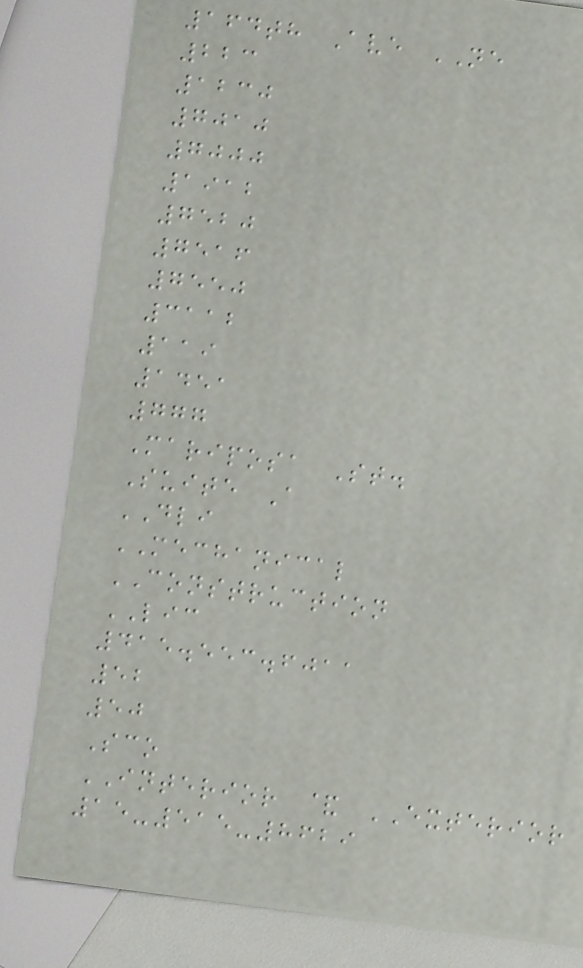164th Ave NE
223
1230
7010
7000
1912
7520
7516
7550
3112
119
1451
777
Mariposa St.
Suite A
DLI
MECHANICAL
CONSTRUCTION
LIC
415.553.6011
52
50
Sco
INTERIOR & EXTERIOR
15-515-8629
